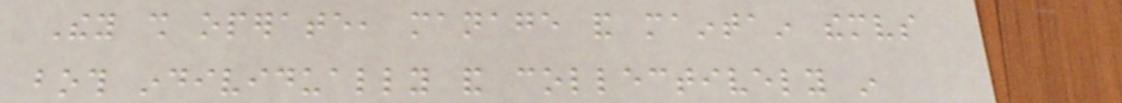They shall operate, manage and maintain themselves
both individually and collectively in
